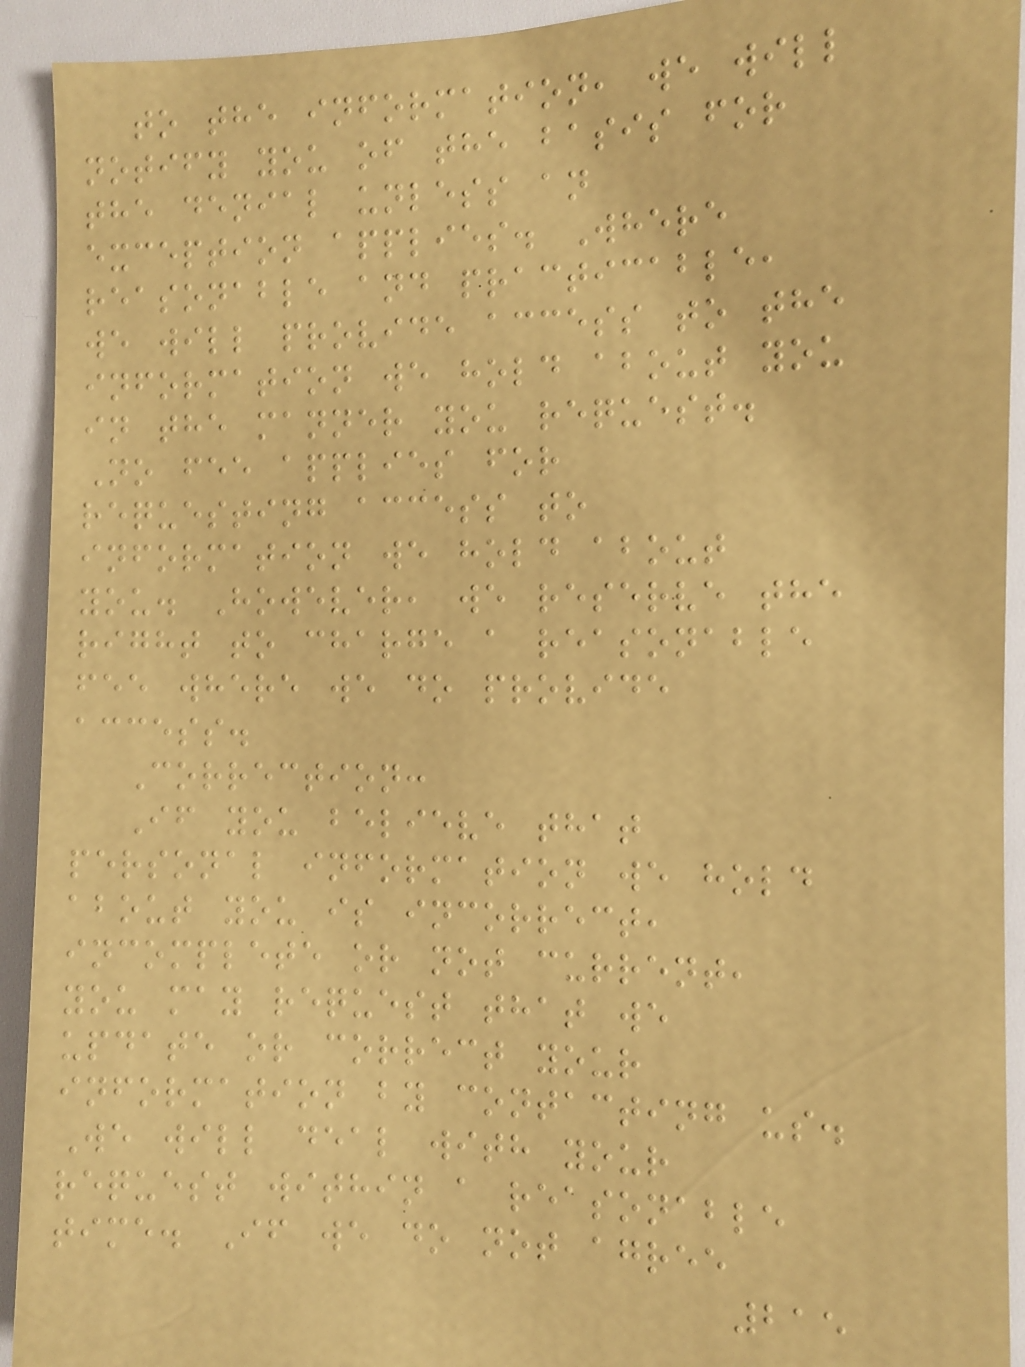to the information, we will
notify you of the basis for
the denial unless an
exception applies. Where
reasonable and practicable,
we will provide access to the
information we hold about you
in the manner you request.
No fee applies for
requesting access to
information we hold about
you. However, we reserve the
right to charge a reasonable
fee where we do provide
access.
Correction:
If you believe that
personal information we hold
about you is incorrect,
incomplete or not current,
you may request that we
update or correct your
information by contacting us.
We will deal with your
request within a reasonable
time. If we do not agree
215
